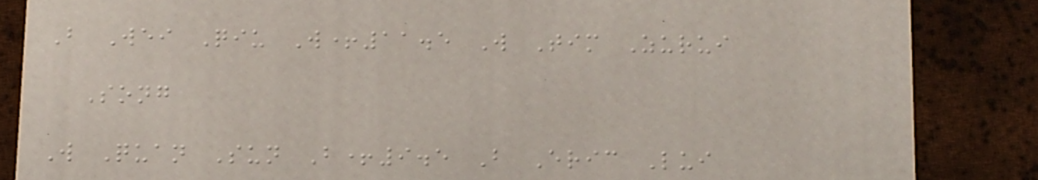B Wei Qiu W+11.5 W Tim Zurui
Song
W Quan Sun B+9.5 B Eric Lui
